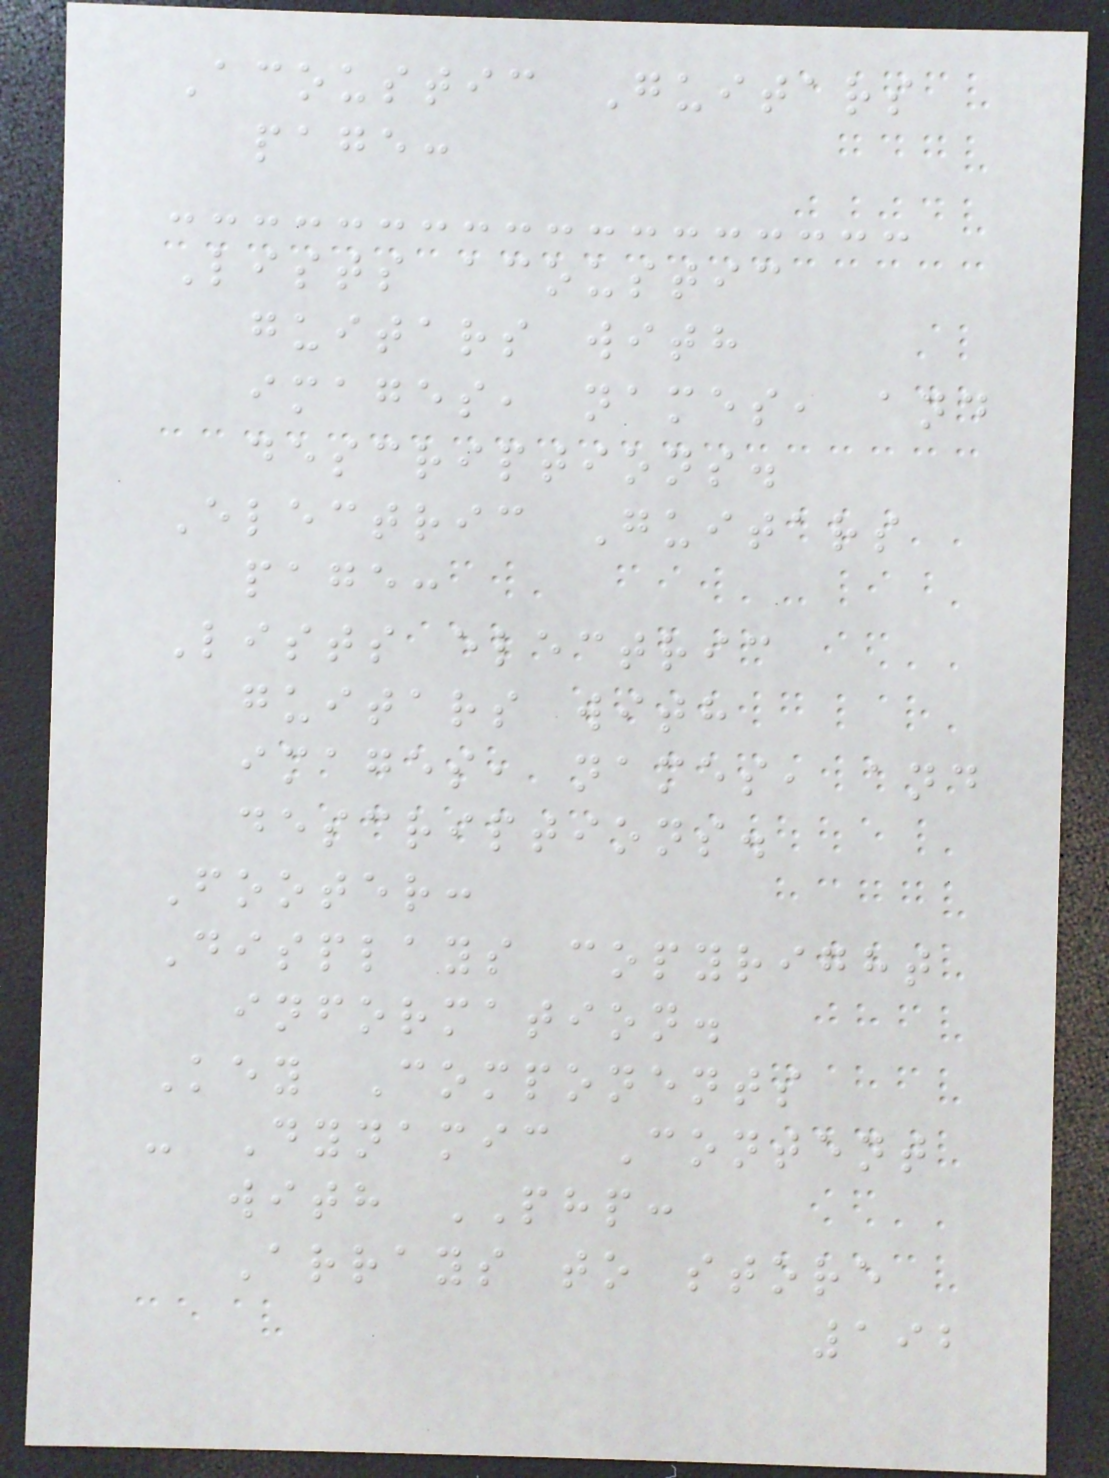Acoustic Guitars
page:
Lists acoustic
guitars with
images, names, and
descriptions.
Electric Guitars
page:
Lists electric
guitars with
images, names, and
descriptions.
Footer:
Displays copyright
information.
Key Components
- Dynamic Content
with PHP:
Arrays to store
192
